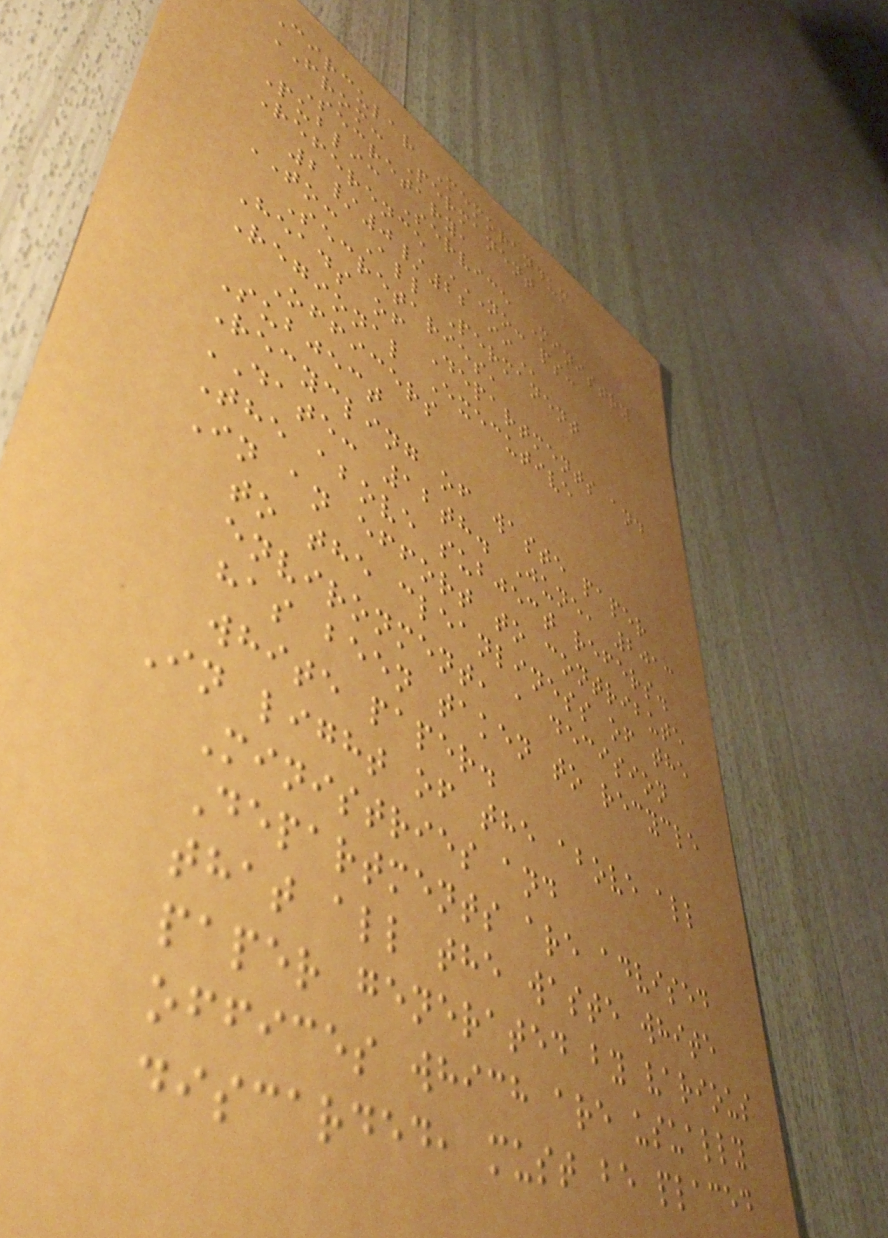Circular Memorandum
FROM: Permanent
Secretary,
Public Service Ministry
Reference NO: PS:
2/0/22 II
TO: All Permanent
Secretaries,
Heads of Departments and
Regional Executive
Officers
Subject
Recycling of waste paper
DATE: 12th. June, 2013
The above subject refers.
In an effort to contribute
to the cleanliness of the
environment, a decision
has been taken to recycle
white paper.
In light of the above all
Ministries and
Departments are advised
that all the waste white
paper generated by various
offices which are usually
discarded, must be placed
